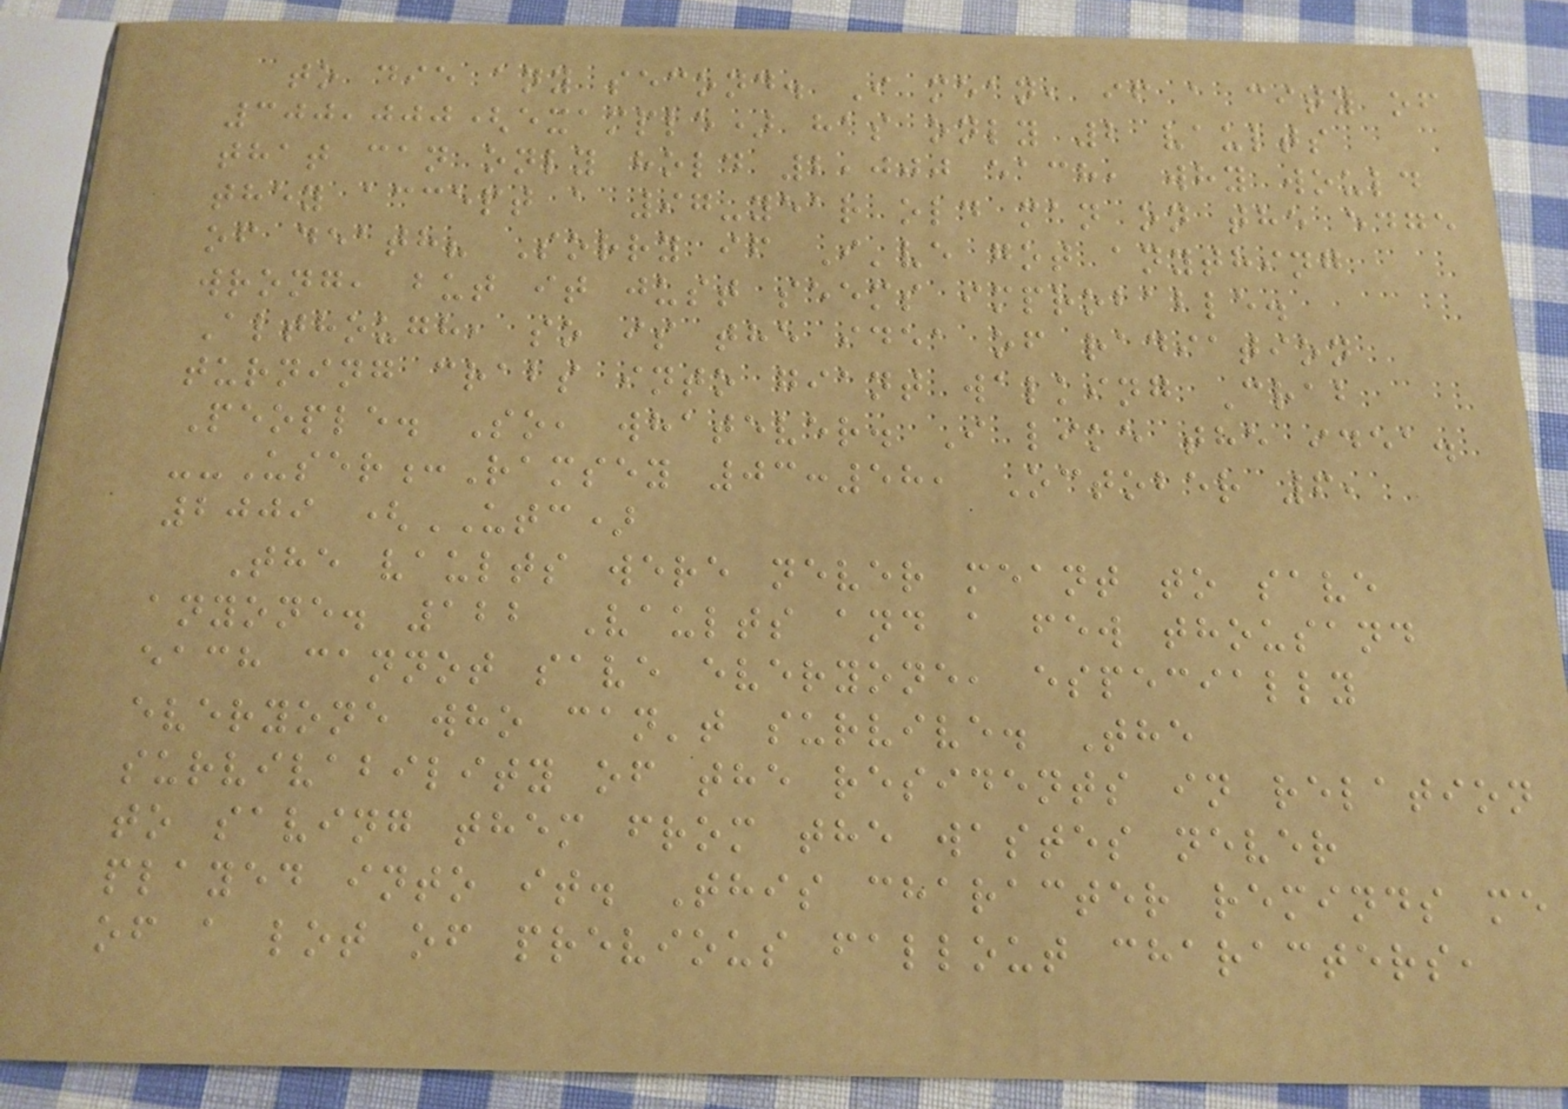to die any second. I mean, if a city of
300,000(example) has only 2 vaults
that can only hold 2,000 each, why would
they accept a 97-year old man on the edge
of death? Sorry if I've got anything
wrong, but it just seems improbable.
Although, so is the idea of radiation
turning crabs into giant walking Crab
People. So, whatever. I like the idea.
--User:Ramsey 03:58, October 6,
2009 (UTC)
The vaults were never meant to save
anyone. 122 Vaults and a few thousand
each cannot save everyone, especially
everyone who can't survive. The
survivability of the residents in relation
to saving them from the wastes never
played into it. This character reminds me
of a lot of previous fallout characters,
